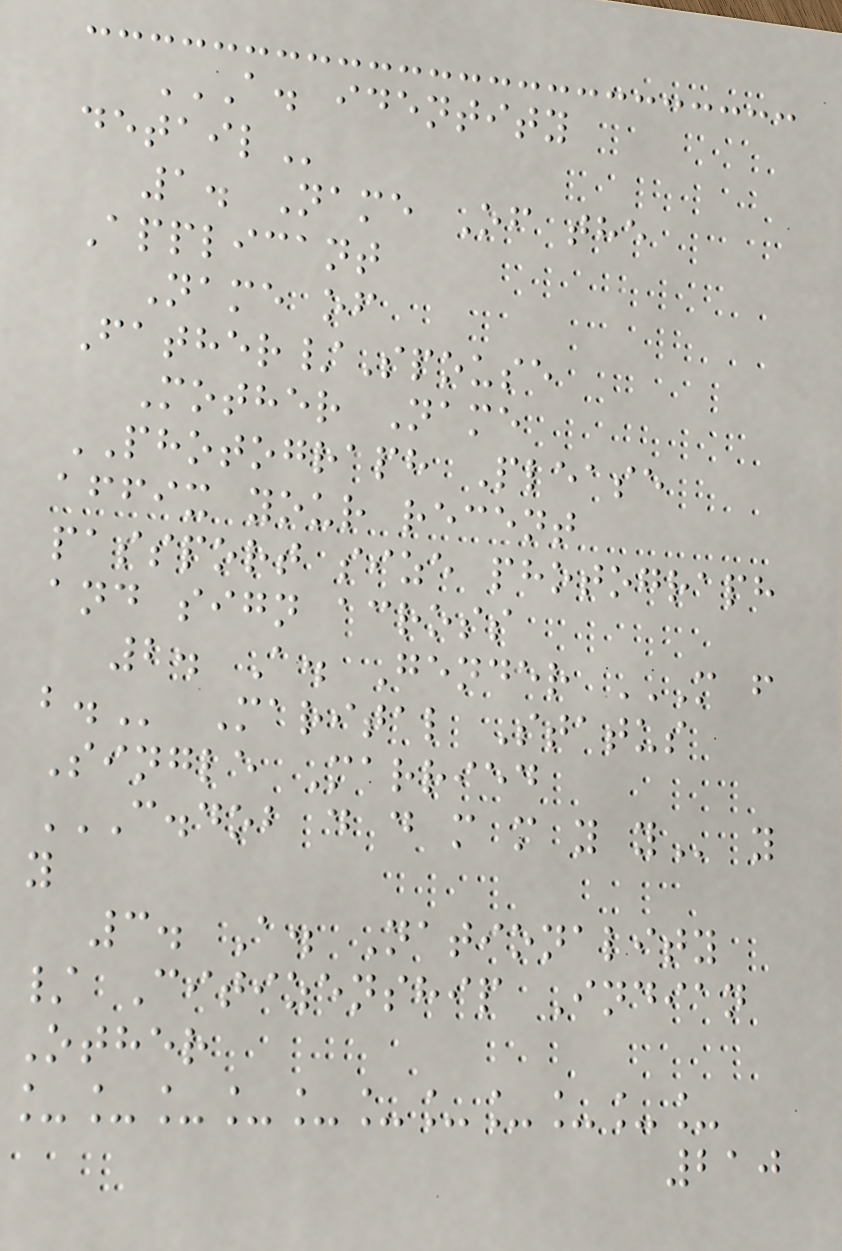A. IDENTITY
DETAIL
1. Name Of the
Applicant
Name of
Father/Spouse
Mother Name
PHOTOGRAPH Please
affix your recent
passport size photograph
and sign across
2. A. Gender M F
B. Marital Status
Single Married
C.DOB D D M M Y Y y
y
3. A. Nationality
/ Citizenship Indian
Other
___________
210
